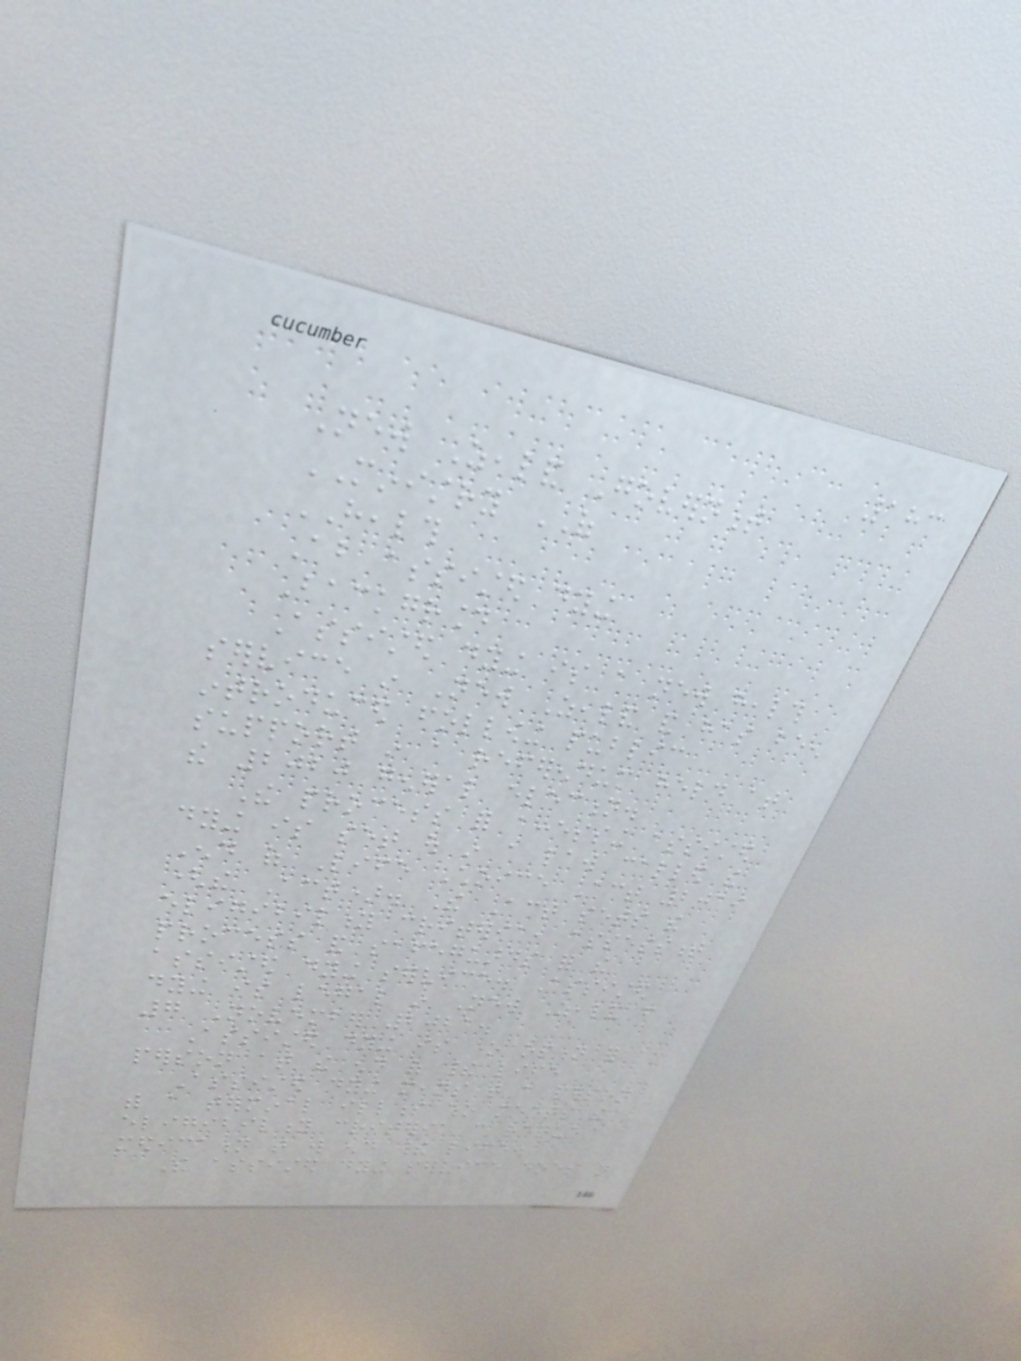183
New Zealand Government
MINISTRY OF
HEALTH
About assisted dying
Background
Assisted dying is a new health
service in New Zealand and has been
introduced following public
support in a referendum held at
the 2020 general election.
The process for accessing assisted
dying is set out in a law called the
End of Life Choice Act 2019
(the Act). The Act sets the
eligibility criteria, assessment
process and safeguards for the
assisted dying service. Assisted
dying is legal in New Zealand from
7 November 2021.
Assisted dying is one option for a
person at the end of their life
Assisted dying means that a person
with a terminal illness who meets the
eligibility criteria can request
medication that will end their life.
The assisted dying service does not
